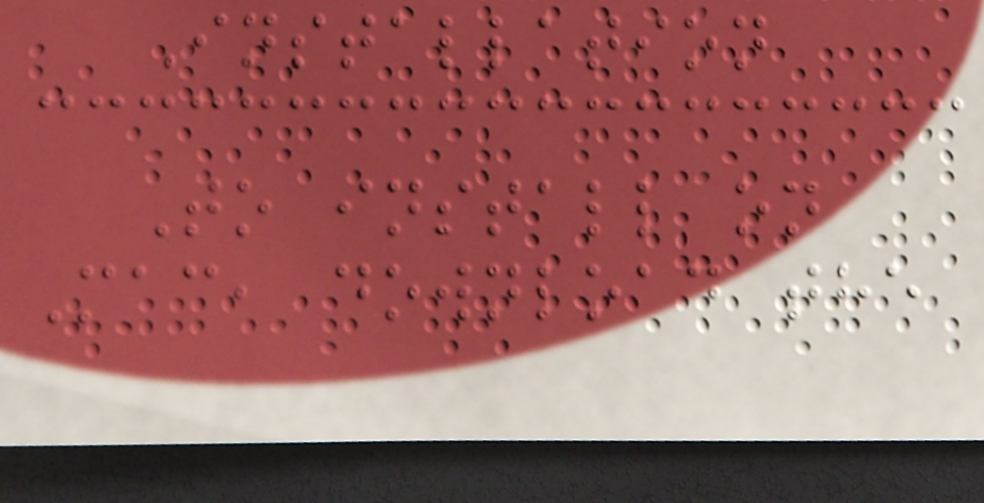Installation
To install on
Mac, download the
